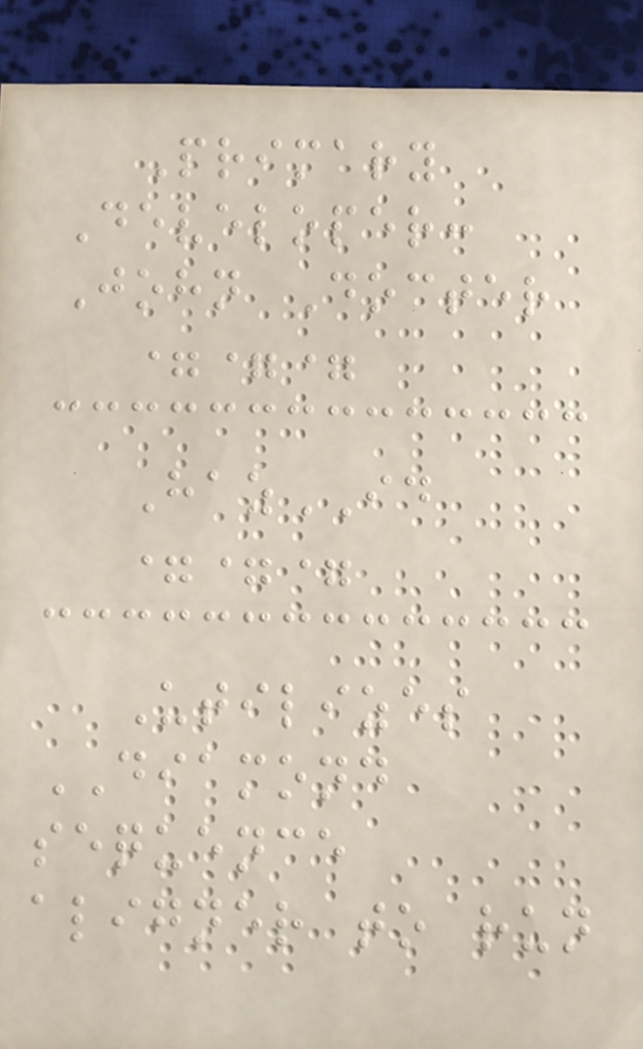Primary
Developer:
John Docter
===
HazID
===
Utilizes
DIAMOND
sequence
aligner to run
